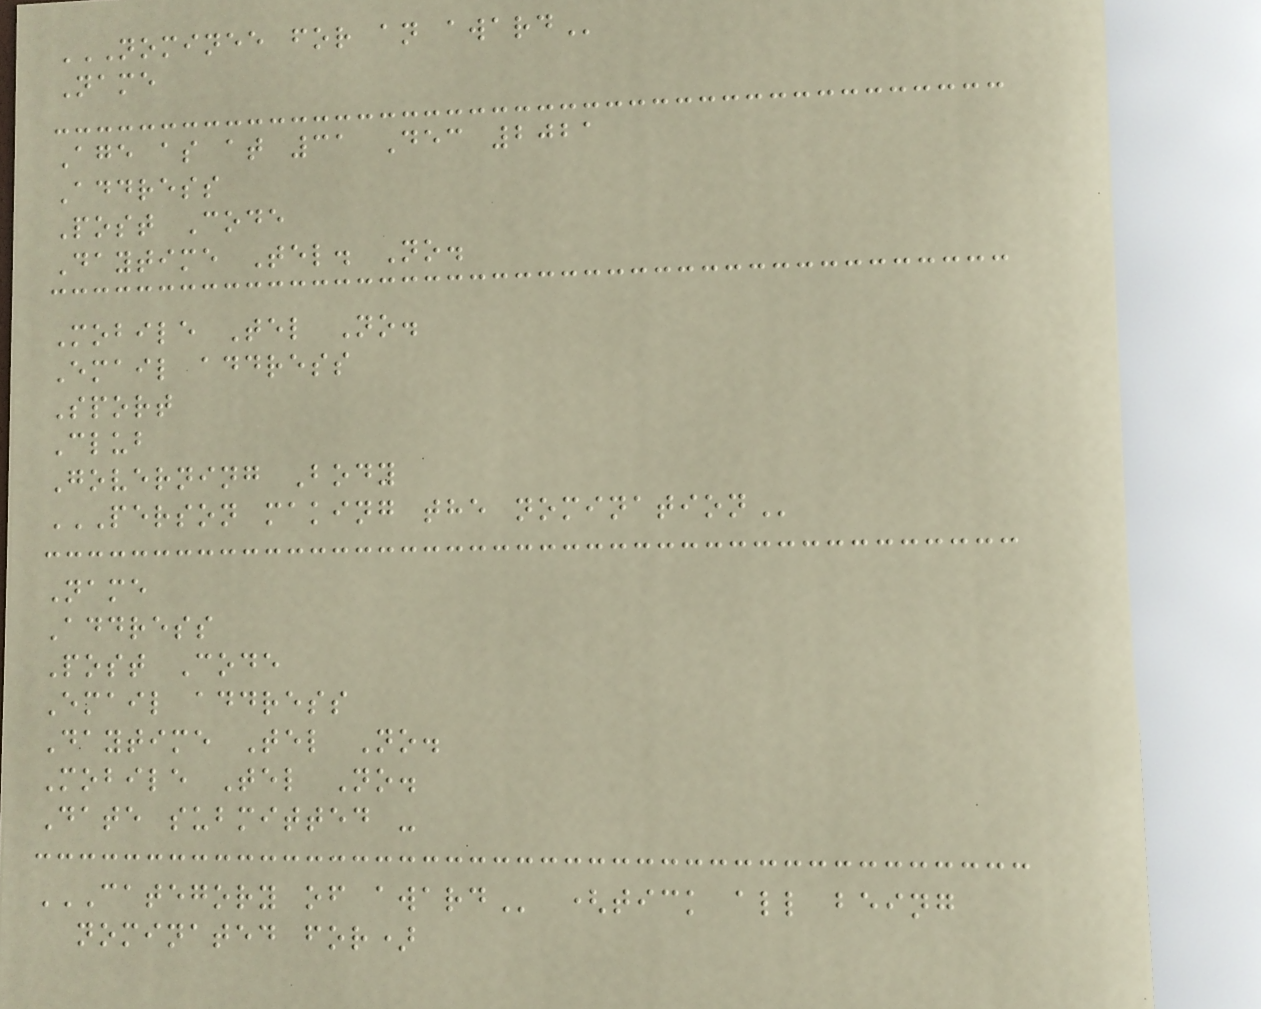NOMINEE FOR AN AWARD
Name
Age as at 31 Dec 2021
Address
Post Code
Daytime Tel. No.
Mobile Tel No.
Email address
Sport
Club
Governing Body
PERSON MAKING THE NOMINATION
Name
Address
Post Code
Email address
Daytime Tel No.
Mobile Tel No.
Date submitted -
CATEGORY OF AWARD (tick all being
nominated for)
